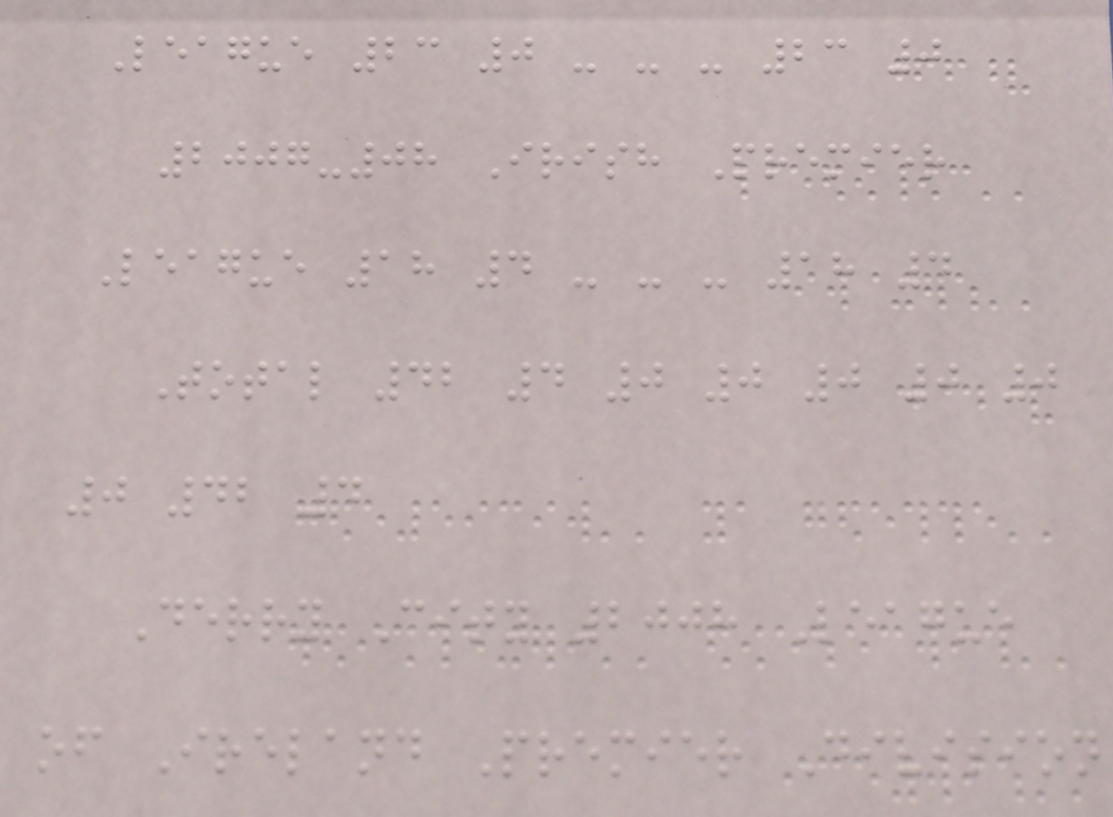League 23 0 - - - 23 0
2007-08 Irish Premier
League 18 4 - - - 18 4
Total 42 4 0 0 0 0 0
0 42 4
Derry City 2008 League
of Ireland Premier Division
